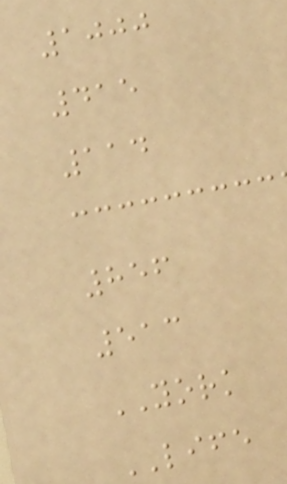1000
415
114
856
513
YORK
LIFE
